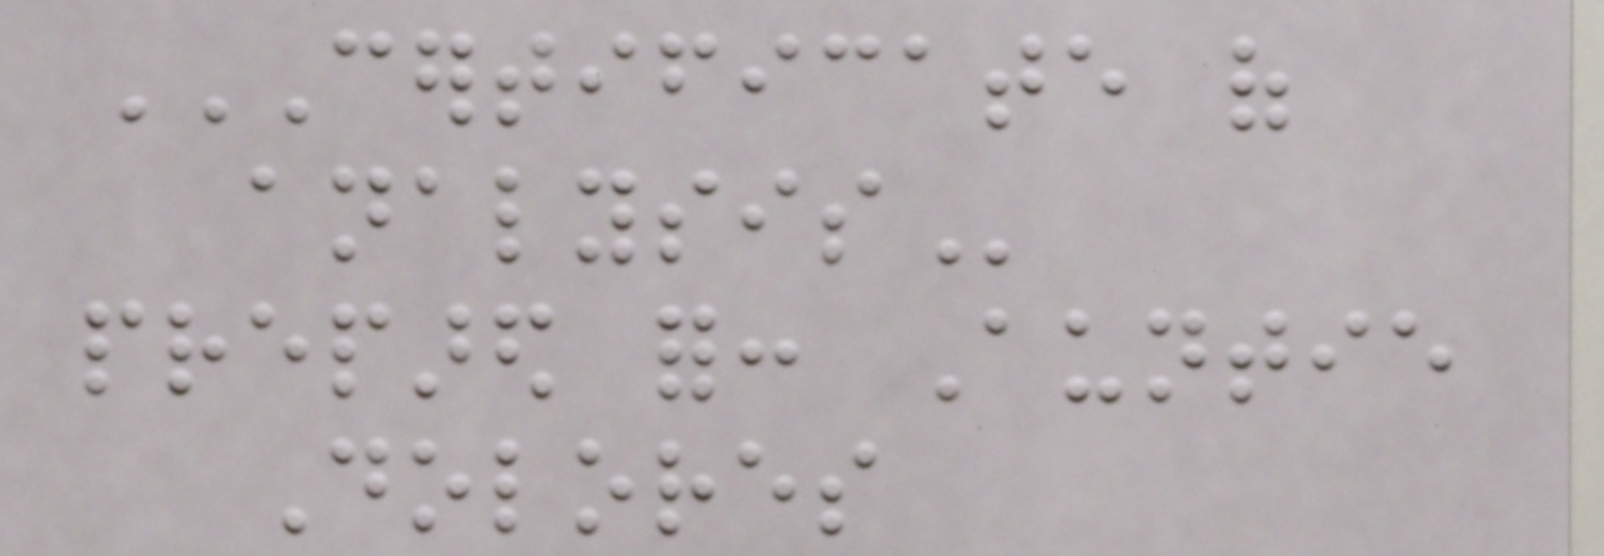CERTIFICATE OF
ANALYSIS
prepared for: Auntie
Dolores
